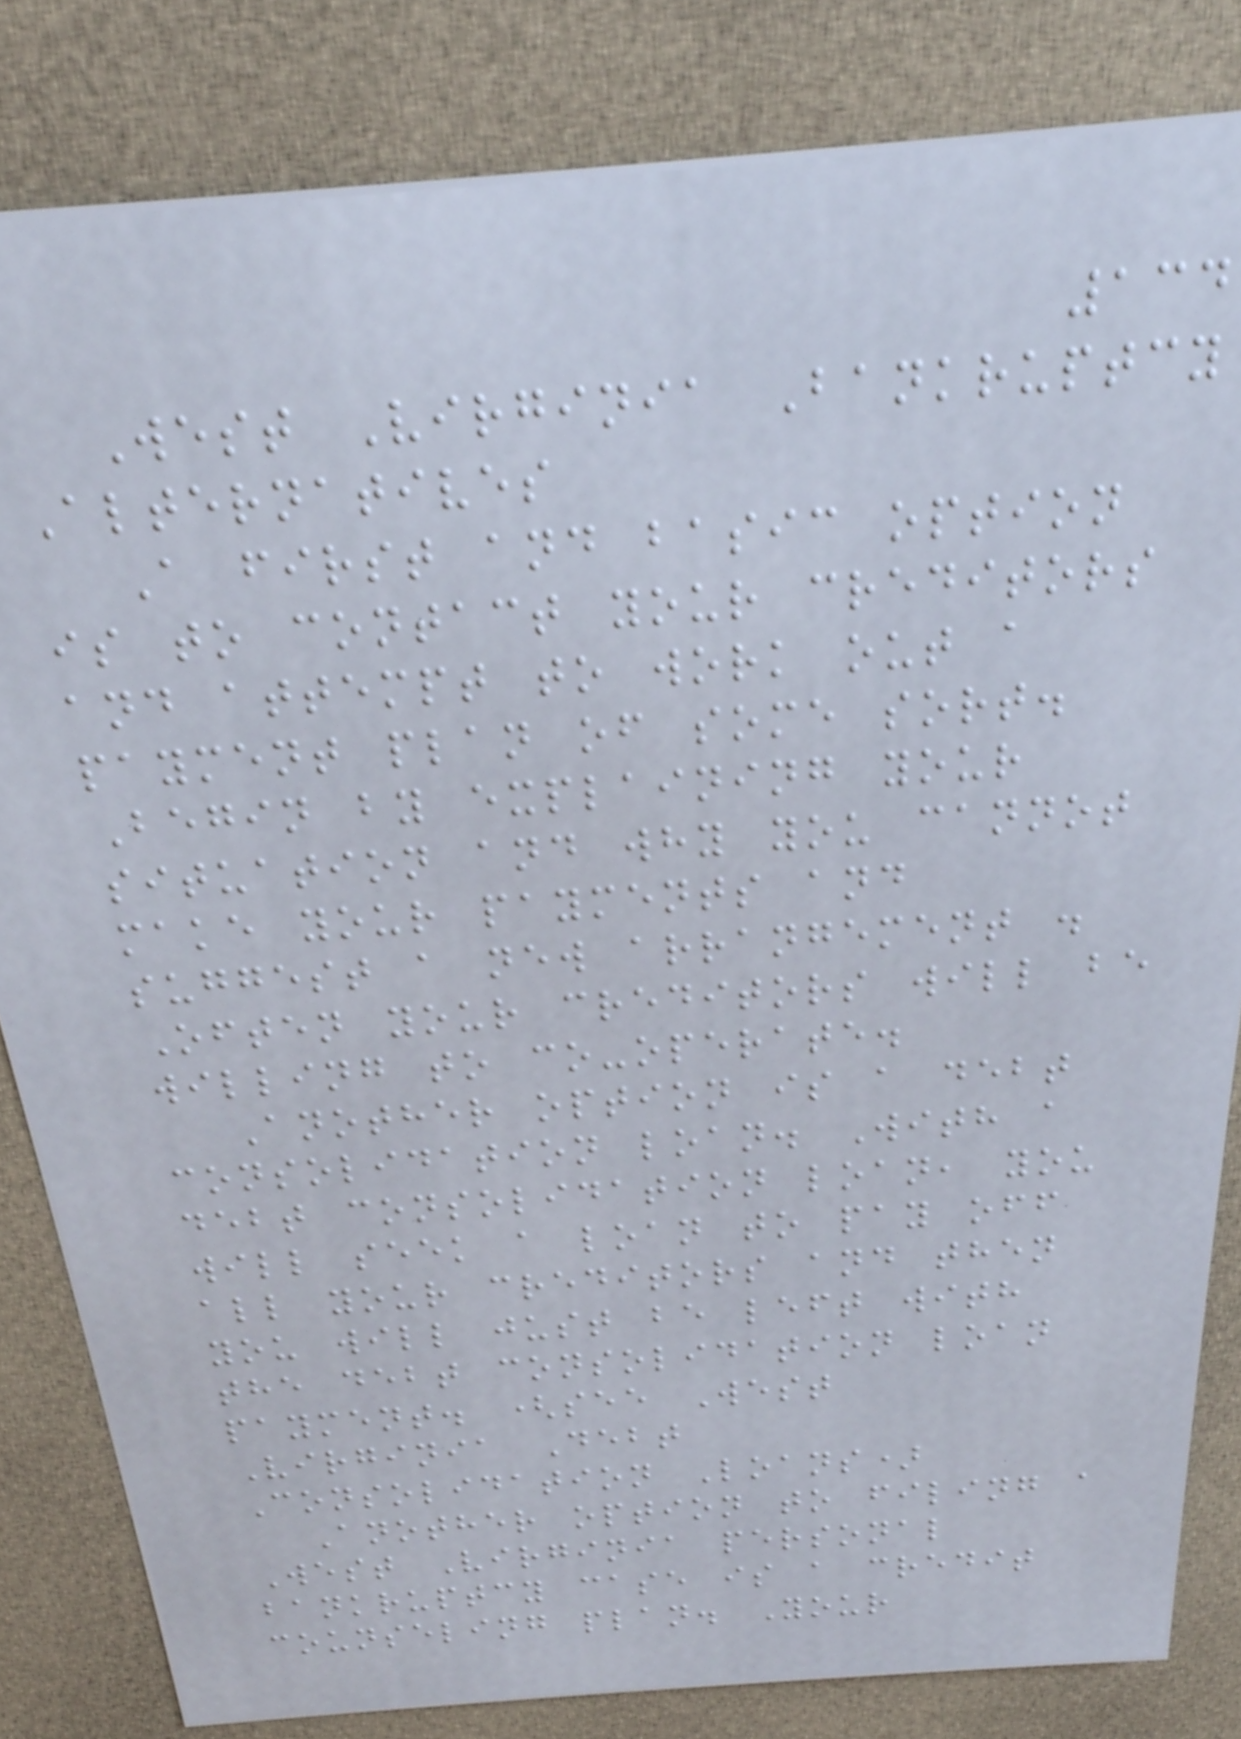134
West Virginia Bankruptcy
Alternatives
A first and basic option
is to contact your creditors
and attempt to work out a
payment plan of some sort.
Begin by explaining your
situation and why you cannot
make your payments and
suggest a new arrangement .
Often your creditors will be
willing to co-operate.
Another option is a debt
consolidation loan. With a
debt consolidation loan, you
will seek a loan to pay off
all your creditors and then
you will just be left with
the debt consolidation loan
payment. (see West
Virginia Debt
Consolidation Loans)
Another option to filing a
West Virginia personal
bankruptcy case is a credit
counseling plan. Your
